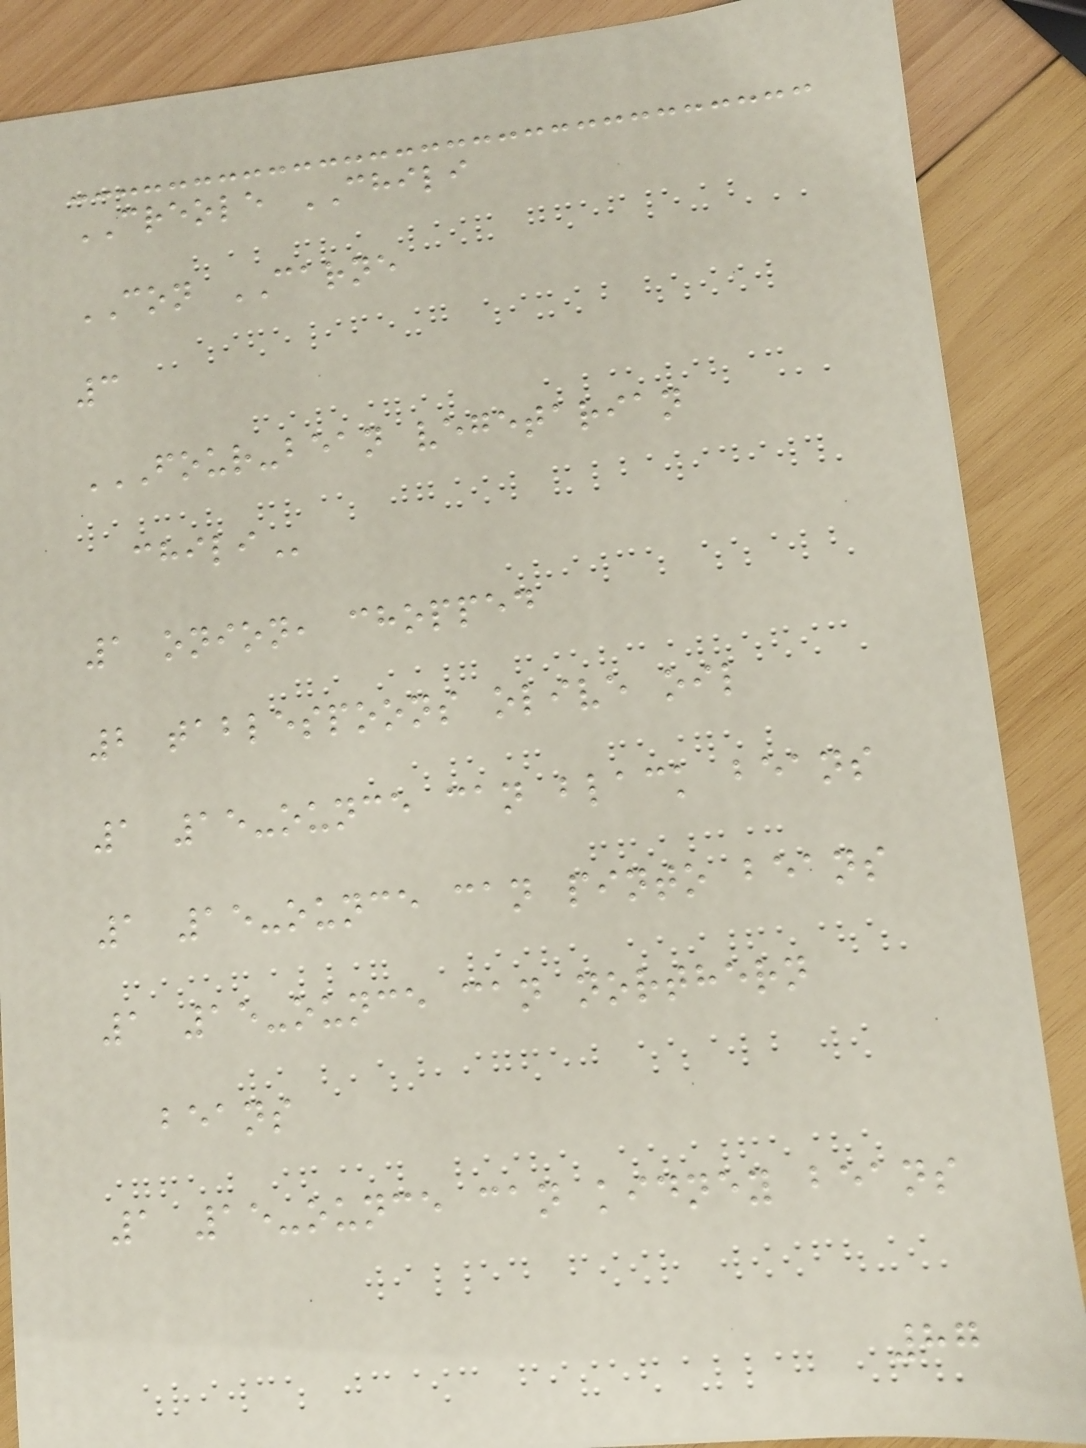CREOLE CHILI
CON CARNE
3
FOUR-BEAN VEGETARIAN
CHILI
1 onion, chopped
2 tablespoons olive oil
1 15-ounce can black beans
1 15-ounce can pinto beans
1 15-ounce can northern
beans
1 15-ounce can kidney beans
87
